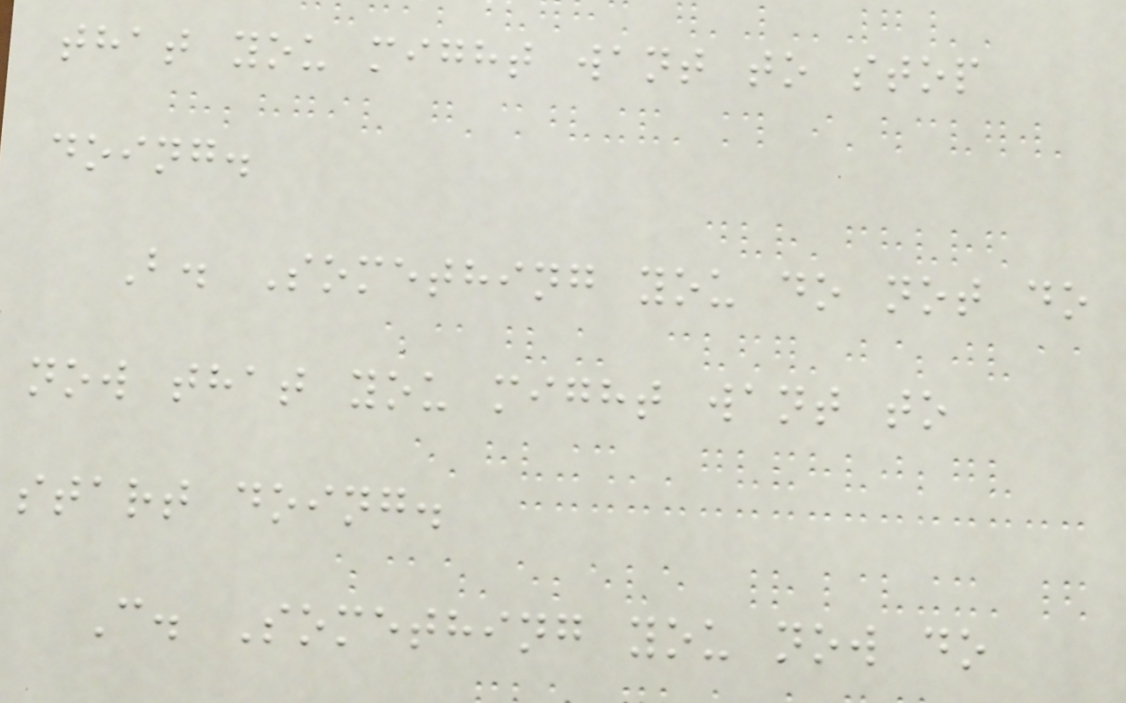that you might want to stop
doing.
B. Something you do not do
now that you might want to
start doing.
C. Something you now do
